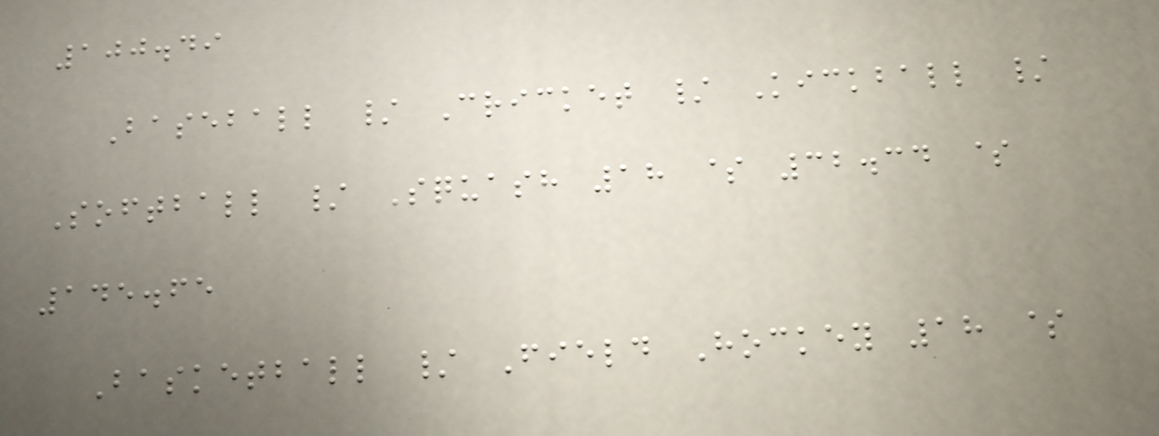100.49
Baseball / Cricket / Kickball /
Softball / Squash 18 $ 32.34 $
145.65
Basketball / Field Hockey 18 $
